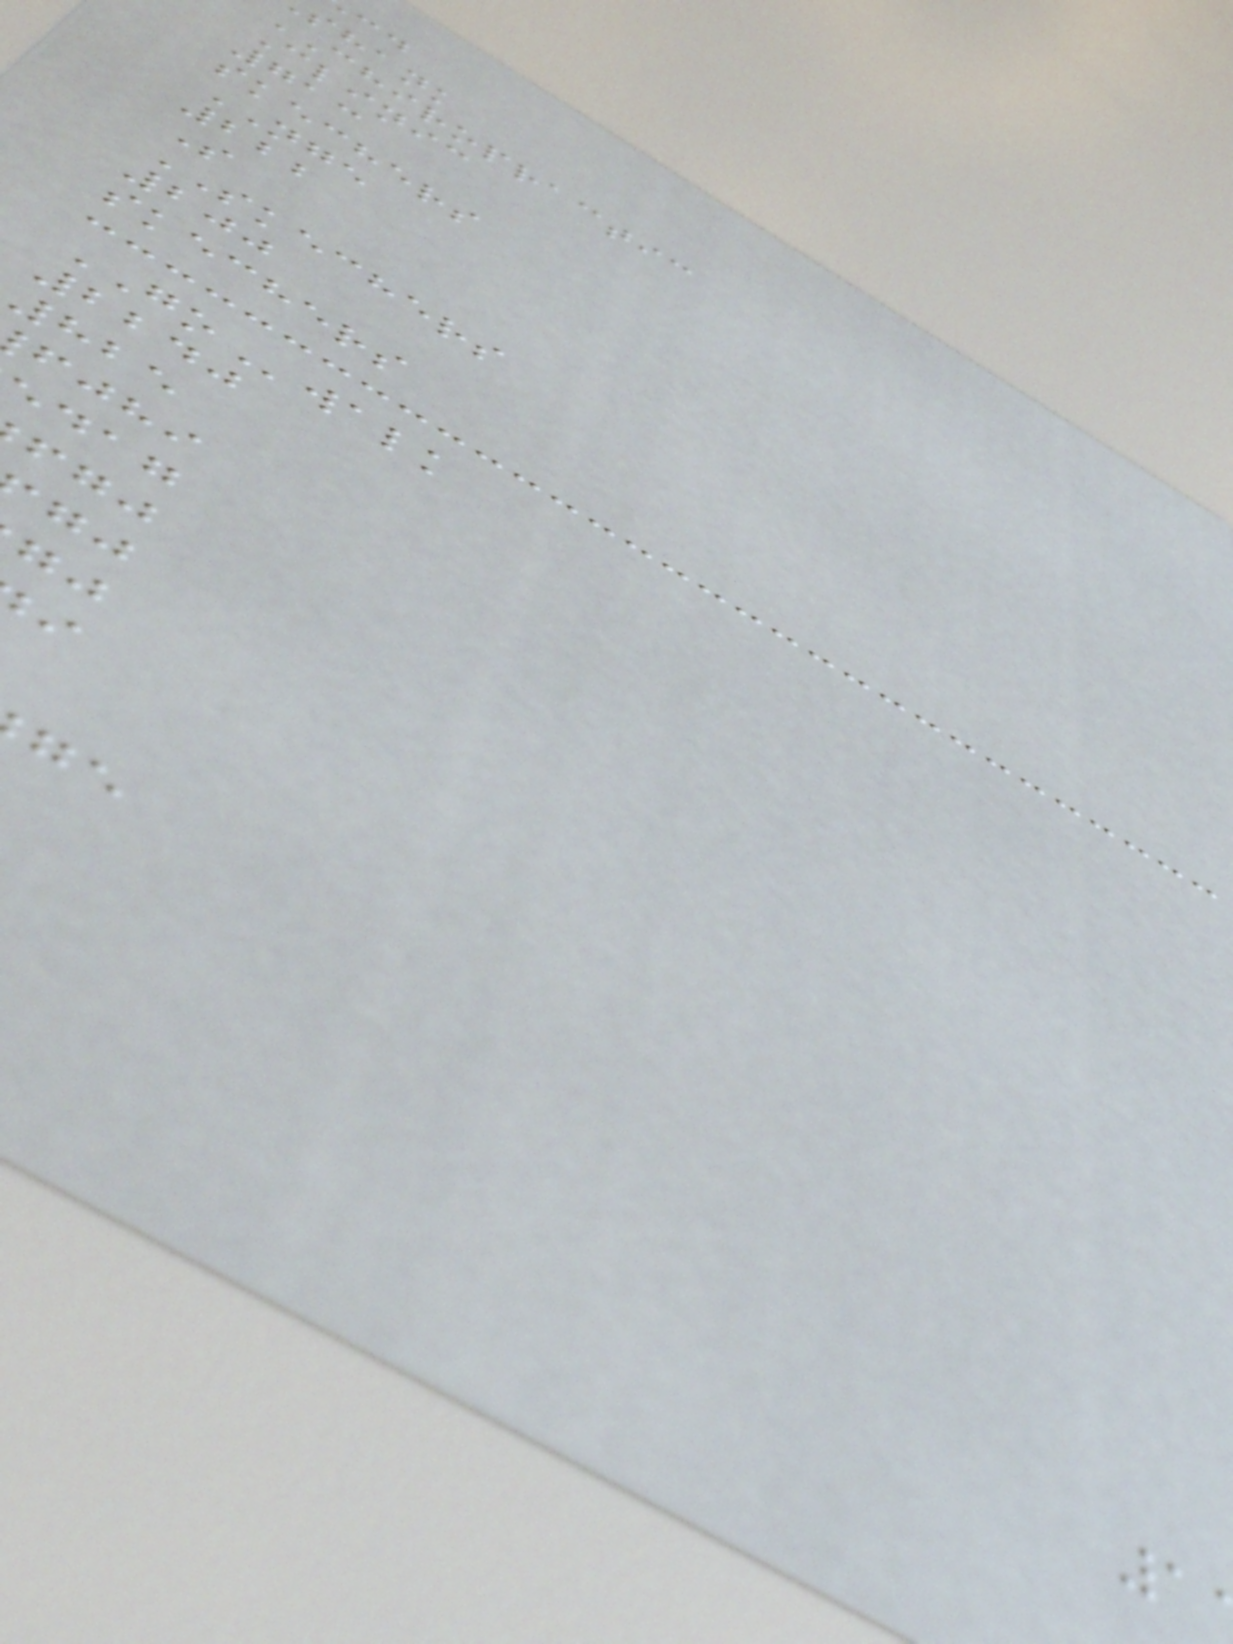shank
CHIROPRACTIC
Clinic
713
skechers
NGE
222
S
SKECHERS
200
skechers
GOwalk
2240
825
fjhi
